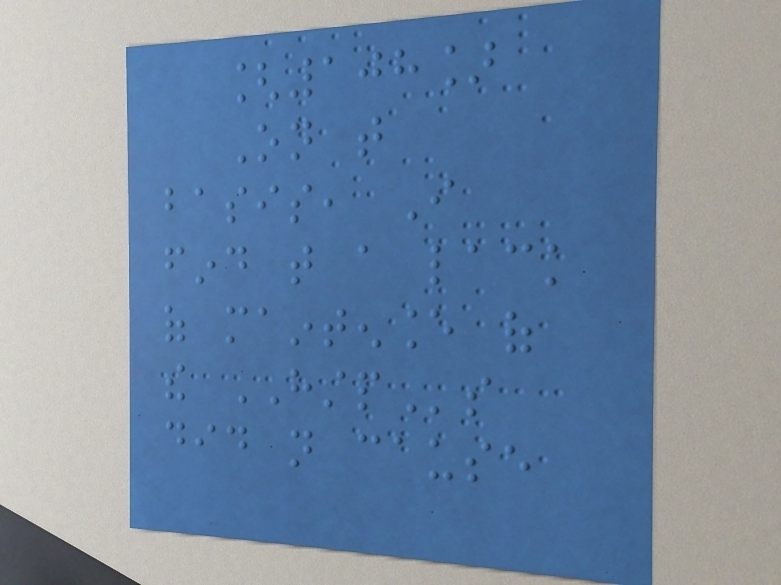[108]
On that
basis, I
find that a lack
of maintenance of
the HSTPs
did not cause
